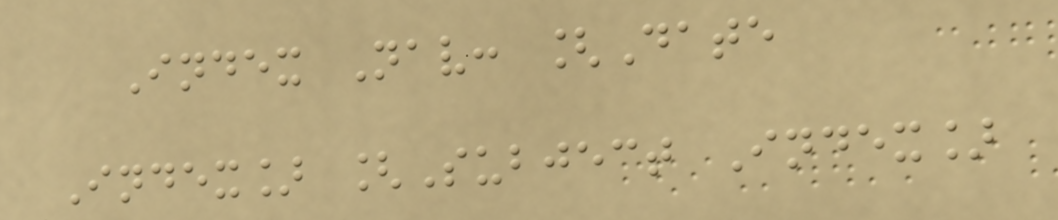Index Nav: [Date
Index] [Subject Index]
